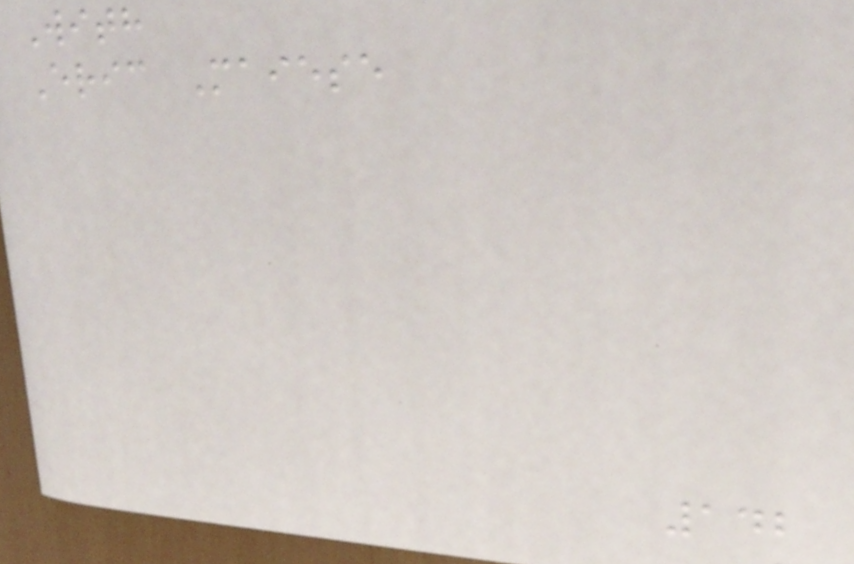With
Eric Maiese
142
